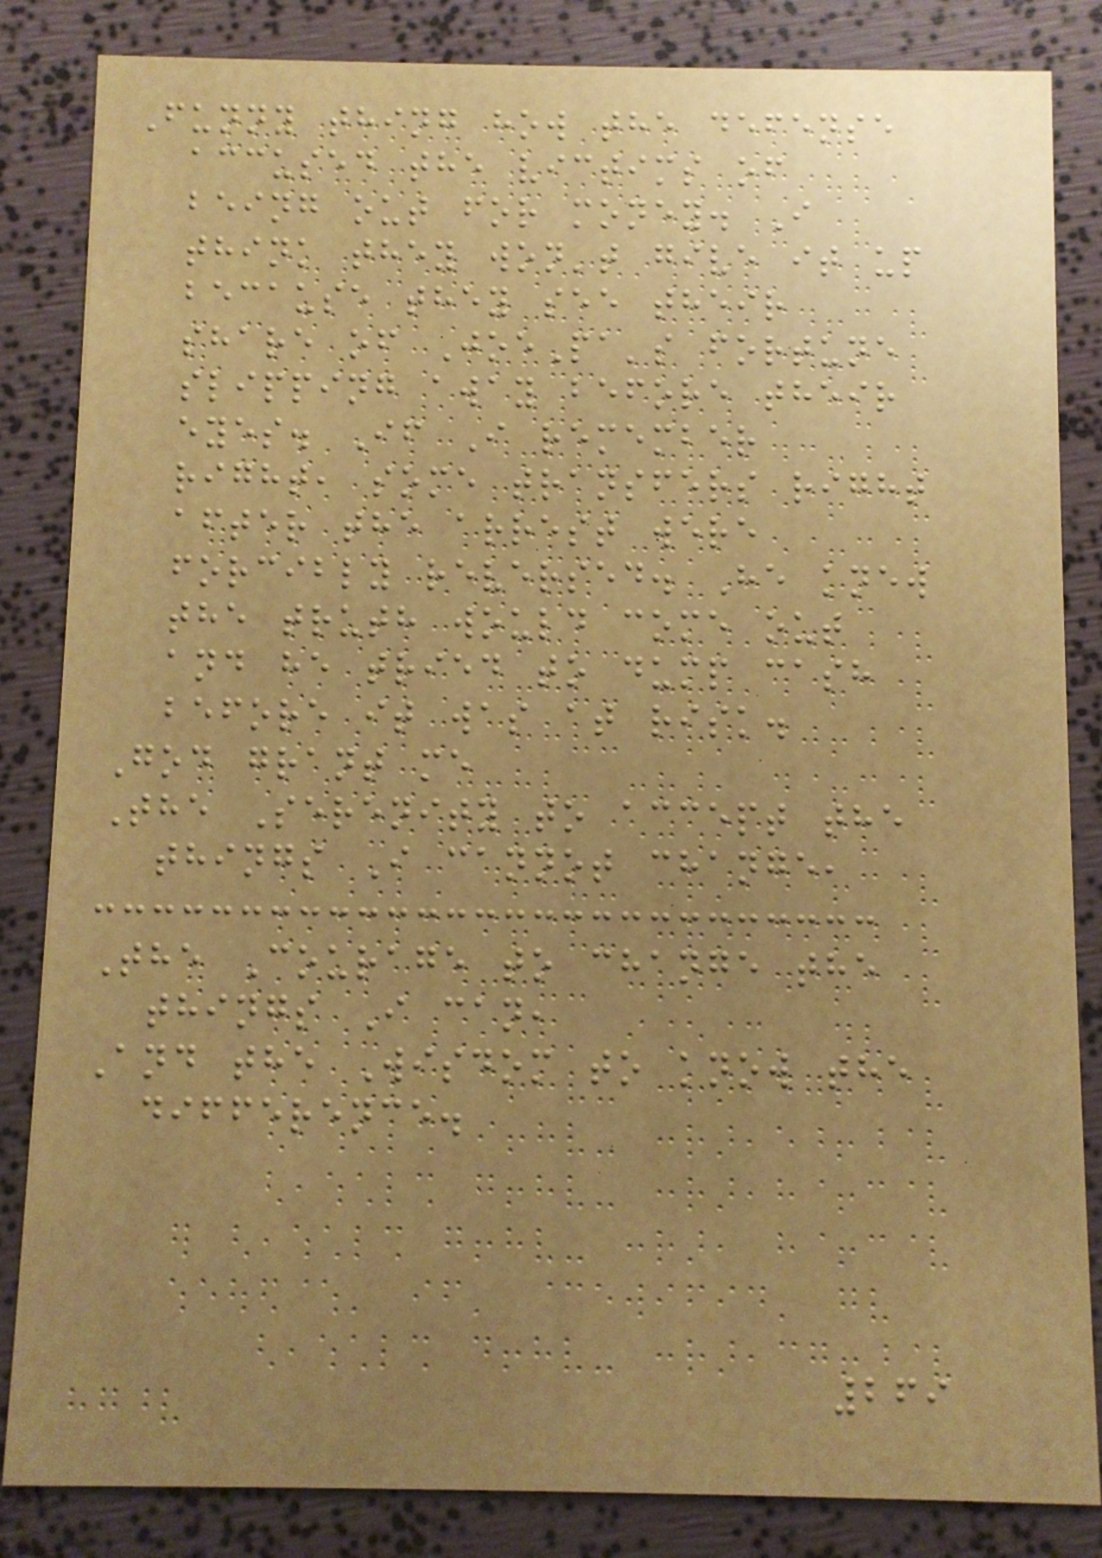Funny thing how the defense
accused the victims of
being out for money. I
think they won't give it up
because they see their
share of JoePa's fortune
slipping away before their
eyes. If I remember
right, some transfers right
after the arrest were
forcibly reversed. He knew
the truth would come out
and he tried to dump cash
before it was at risk.
God grant me
The Serenity to accept the
things I cannot change,
The Courage to change the
things I can,
And the Wisdom to know the
difference.
269
